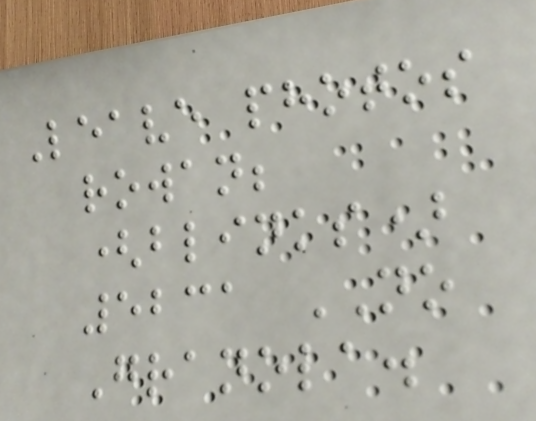Leave photos
rowan;
(blinks)
5231 NO
Granola.
